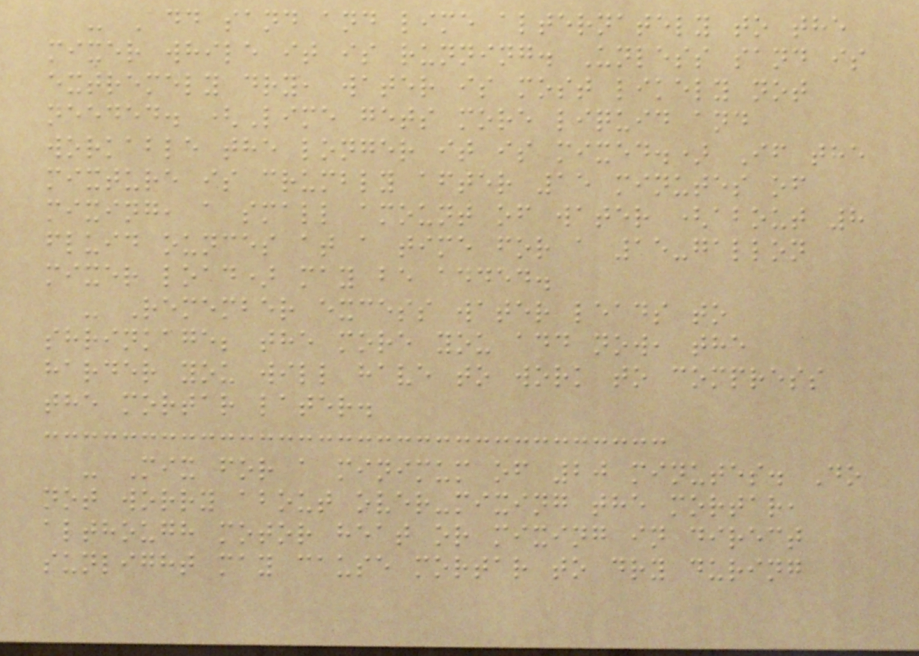- Add sand and lime alternately to the
mixer while it is running. Unless sand is
extremely dry, water is most likely not
needed. (Lime gets more liquid and
workable the longer it is mixed.) If the
mixture is crumbly after 15 minutes of
mixing, a small amount of water (about 8
fluid ounces at a time for a 15-gallon
mixer load) may be added.
- Remember excess water leads to
shrinkage; the more you add now, the
harder you will have to work to compress
the mortar later.
- Mix for a minimum of 20 minutes. Do
not worry about over-mixing the mortar,
although motor heat or mixing in direct
sunlight may cause mortar to dry during
